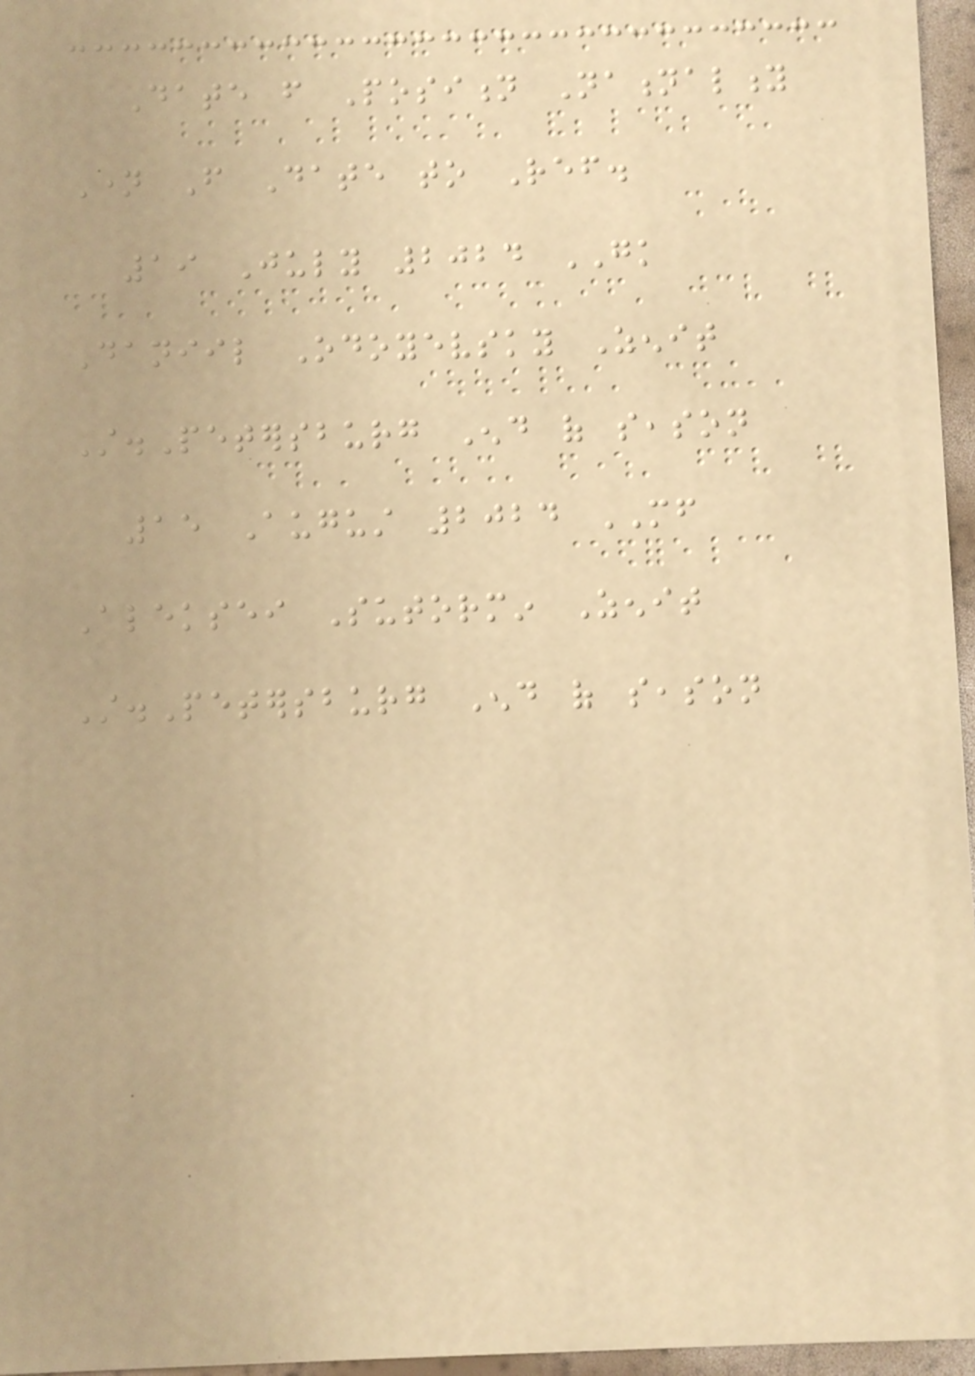Date from Position Nationality
Name From Date to Ref.
19 July 2024 GK
Daniil Odoyevsky Zenit
St.Petersburg End of season
15 August 2024 MF
Aleksei Sutormin Zenit
St.Petersburg End of season
